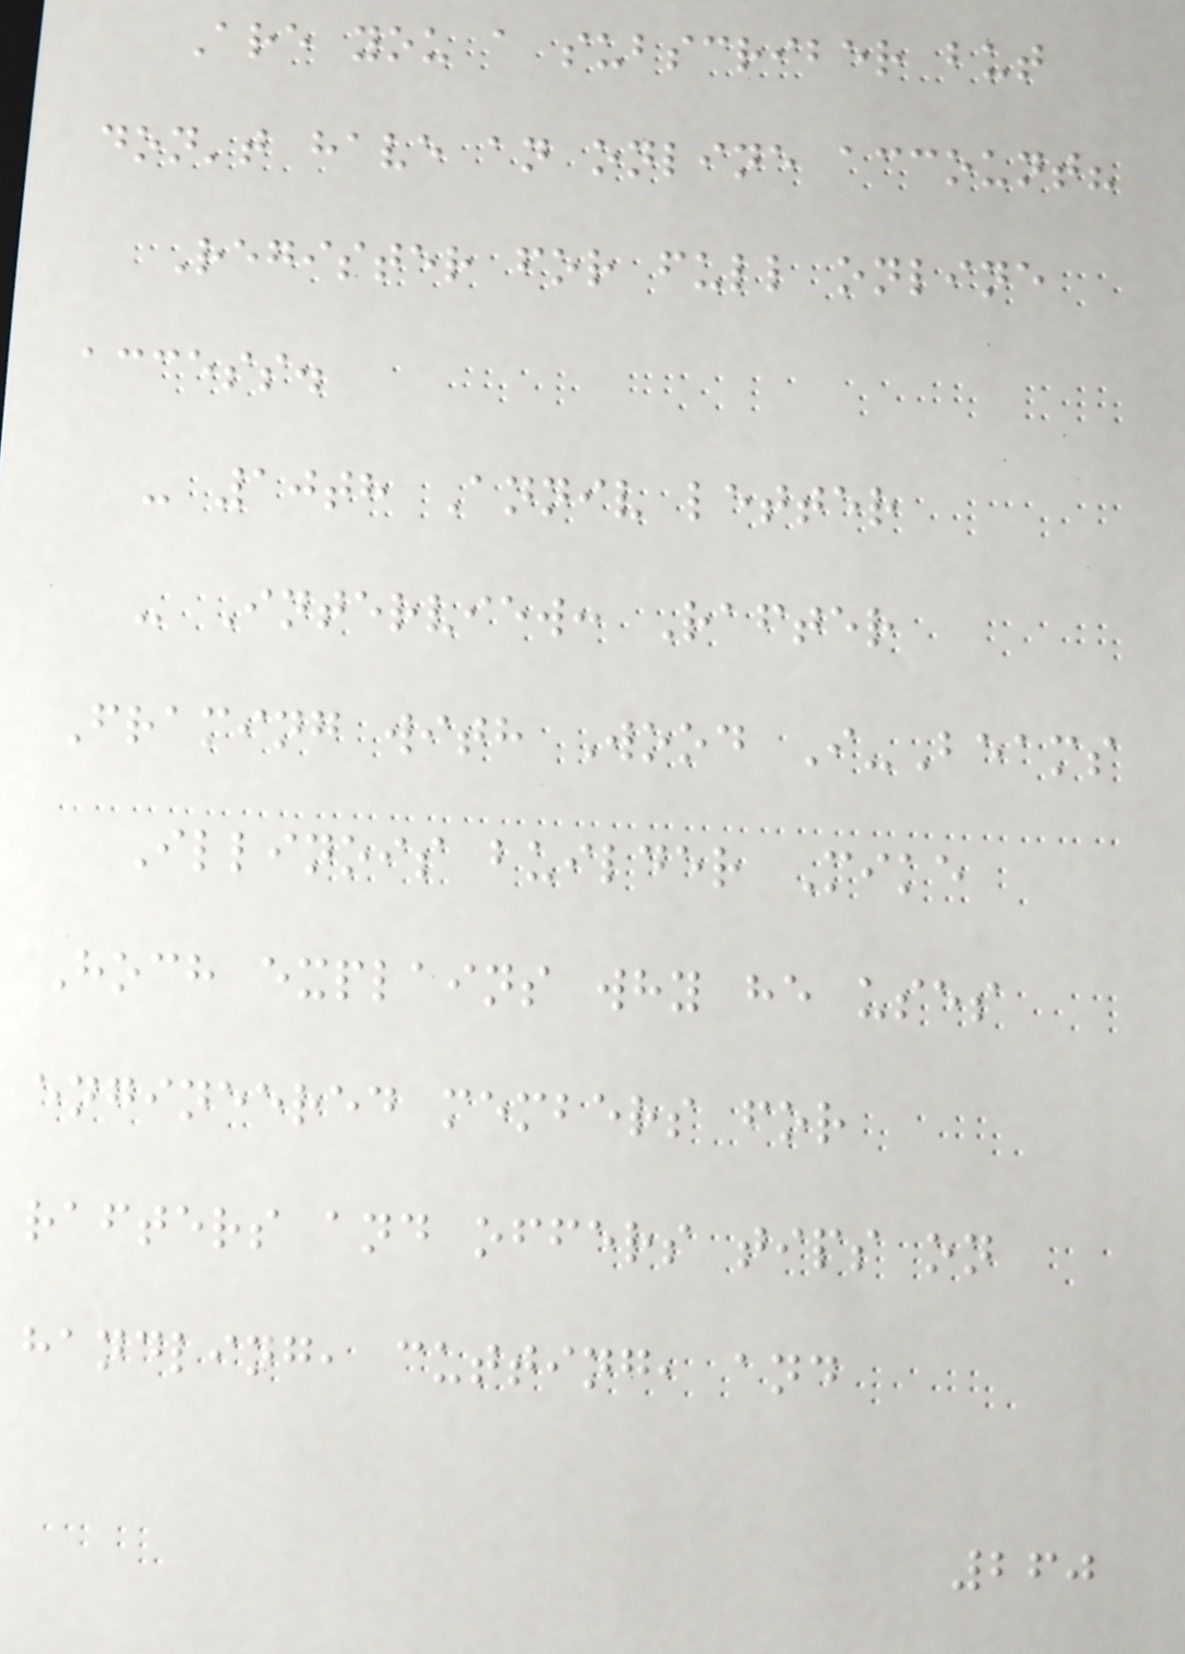Are you a subscriber but
don't have an online account?
Register for full online
access.
- 10th Anniv letter
- Interview: Rafter
Framing with Wood I-Beams
Illinois builder Mike
Hoch explains why he uses
engineered members for
rafters and offers tips on
handling, cutting, and
260
